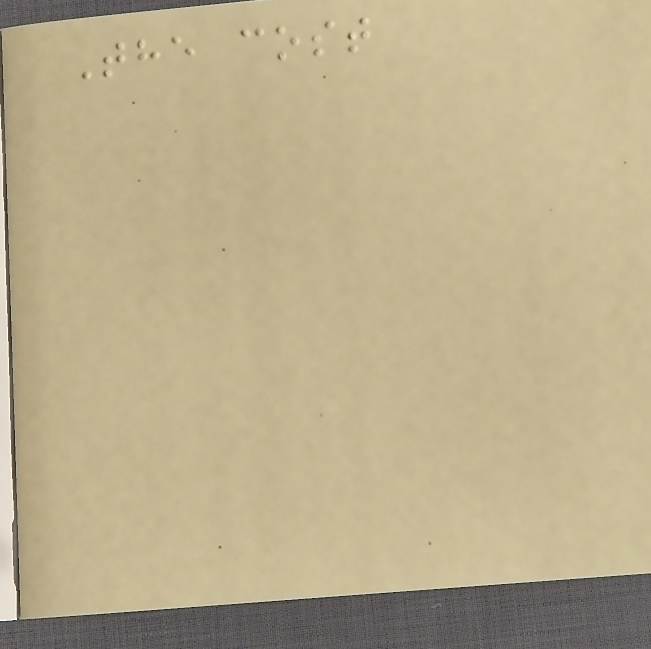The cost
